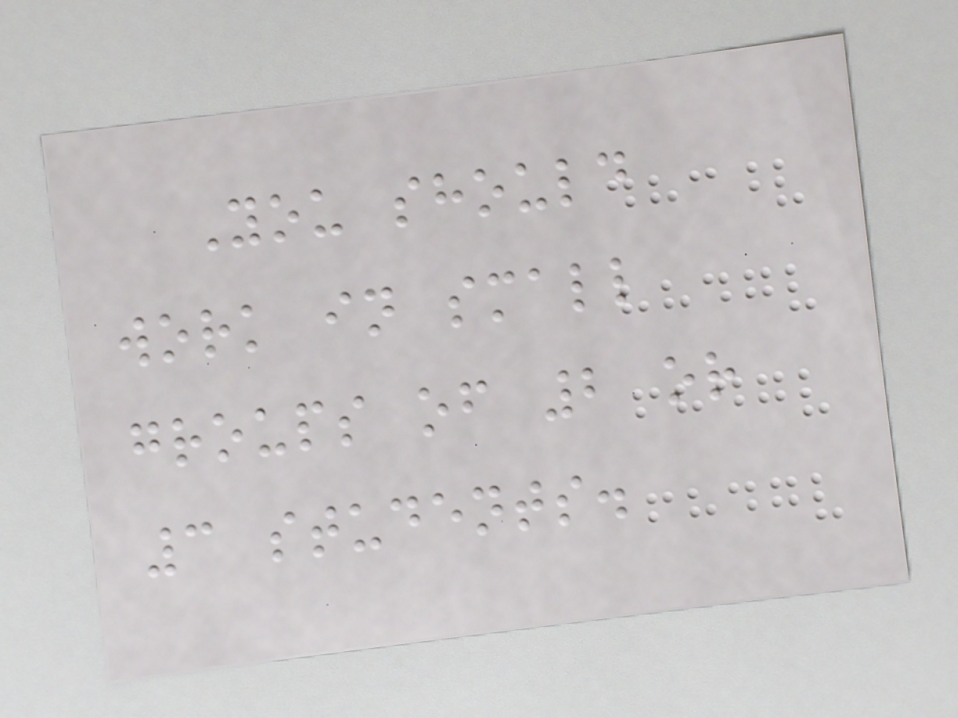You should
work in small
groups of 2 or
3 students.
